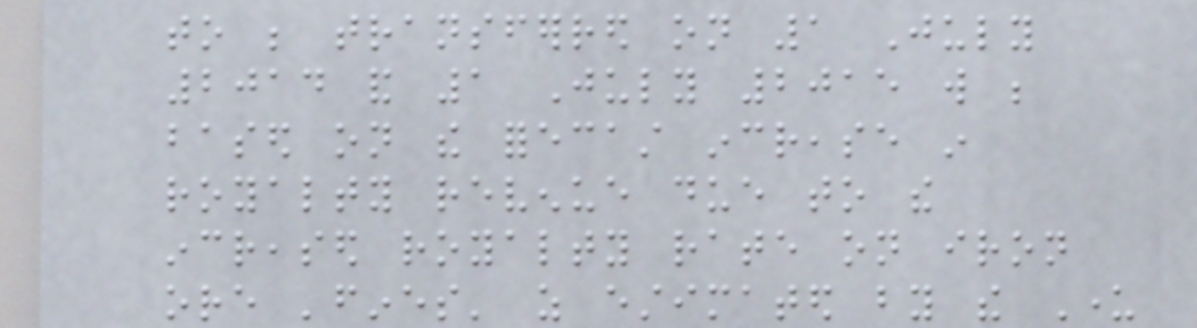to be transferred on 1 July
2014 and 1 July 2015 will be
based on the forecast increase in
royalty revenue due to the
increased royalty rate on iron
ore 'fines' as estimated by the Under
